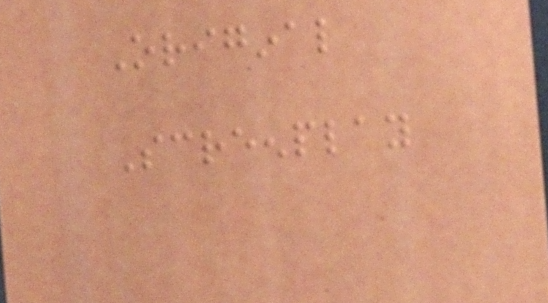Original
Screenplay
